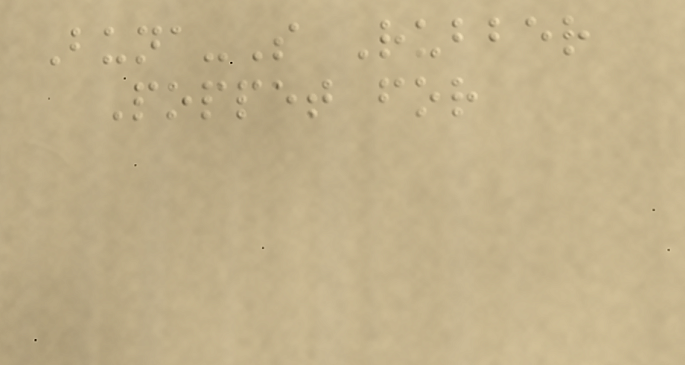Buna-S Rubber
Poppet for
